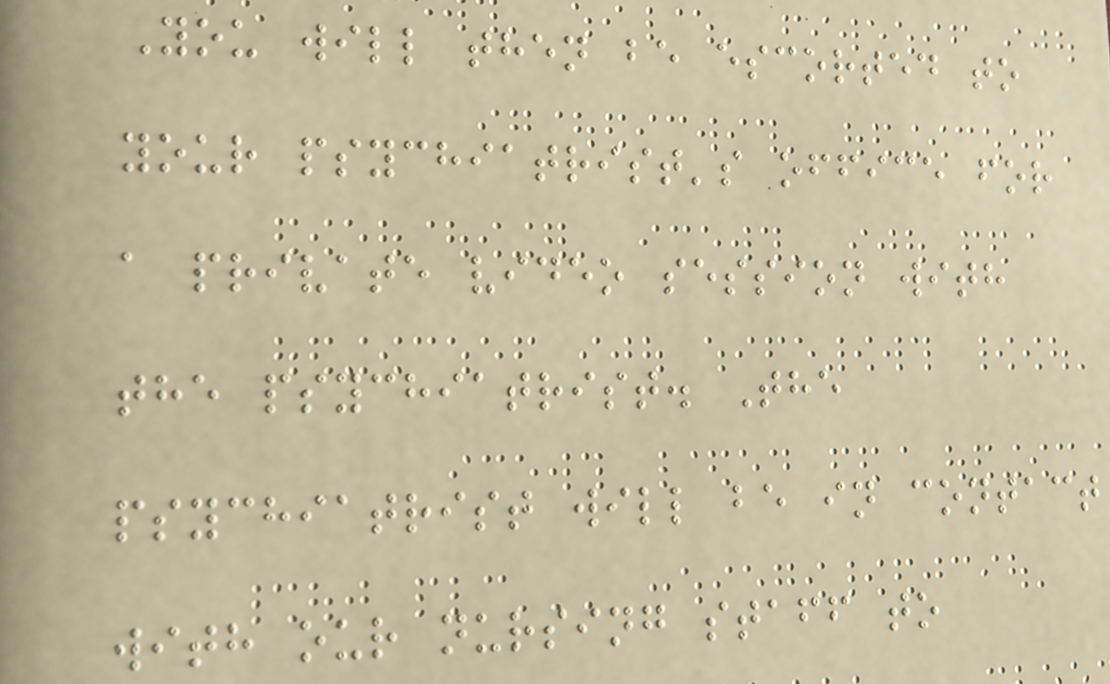You will then be escorted to
your psychiatrist's office for
a private video session with
the psychiatrist. The
psychiatrist will be in contact
with our nursing staff to
